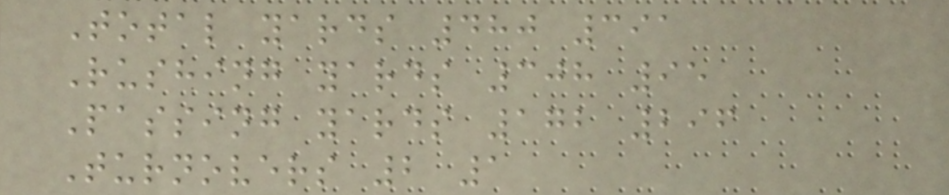Total yards 480 391
Rushing yards 308 95
Passing yards 172 296
Turnovers 2 1
